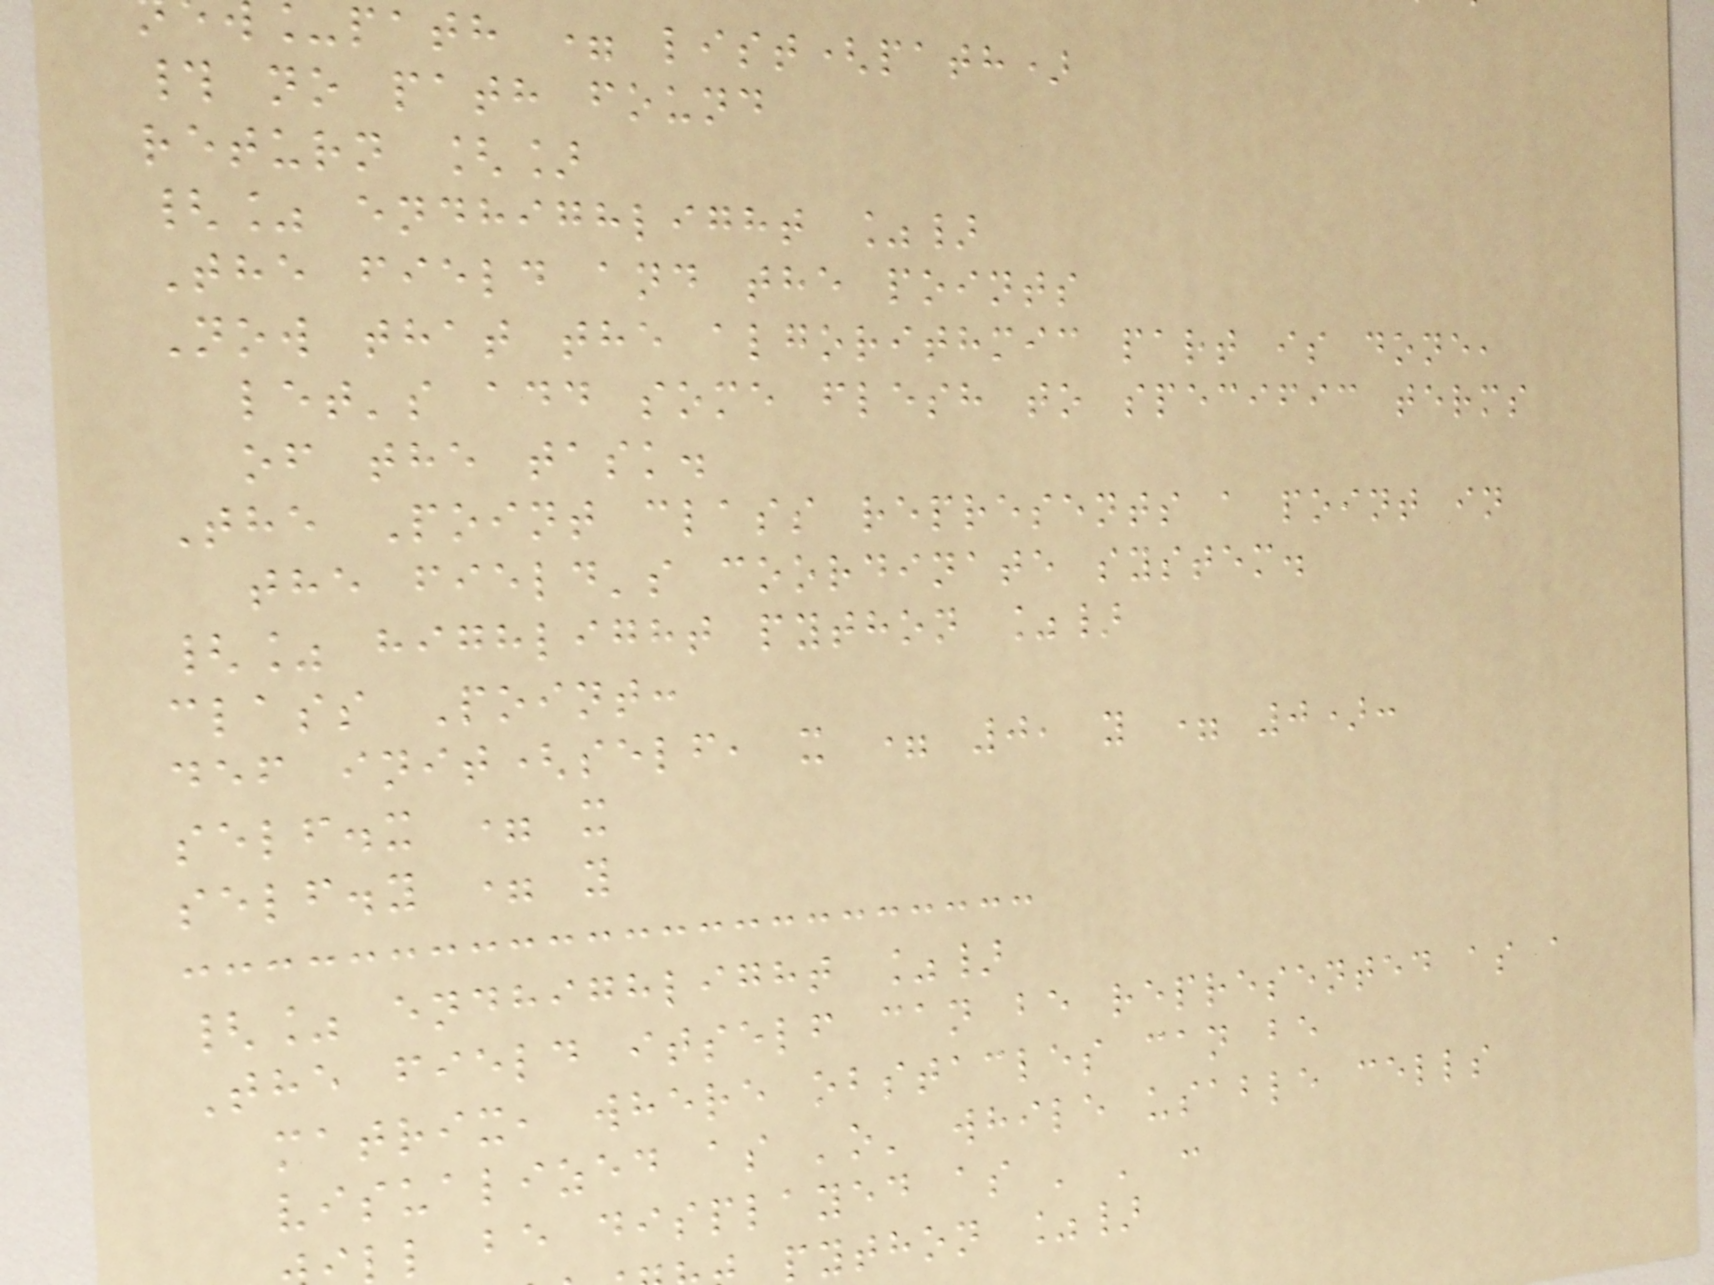_path = list(path)
# no path found
return []
{% endhighlight %}
The field and the points
Now that the algorithmic part is done,
let's add some flesh to specific terms
of the task.
The Point class represents a point in
the field's coordinate system.
{% highlight python %}
class Point:
def init(self, x = 0, y = 0):
self.x = x
self.y = y
{% endhighlight %}
The field itself can be represented as a
matrix, where obstacles can be
visualized as 'o' while usable cells
ll be displayed as ' ' :
python %}
